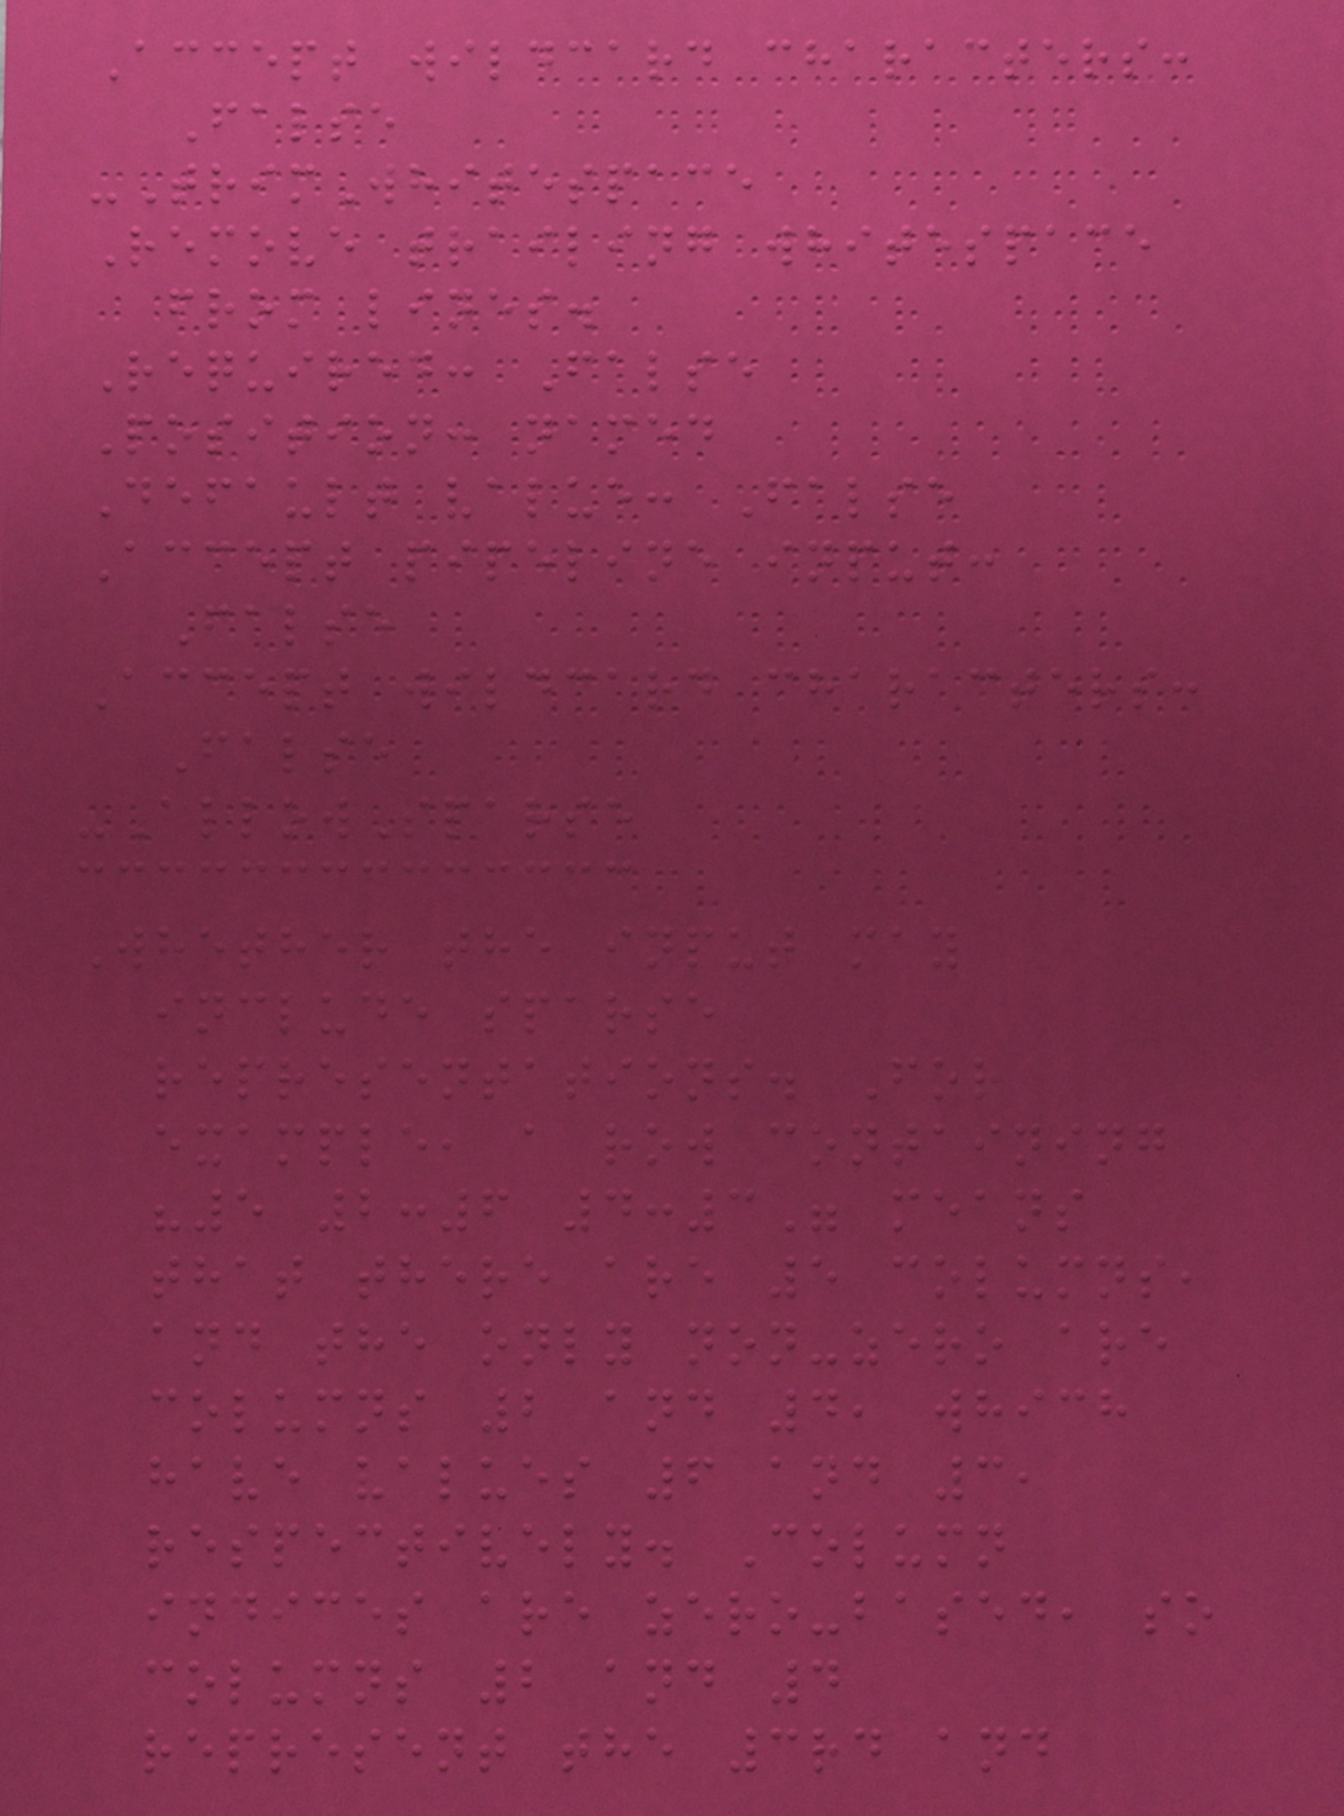Accept wildcard characters:
False
-TrimWhitespace
Remove trailing whitespace
from lines.
Required: False
Position: named
Default value: False
Accept pipeline input:
False
Accept wildcard characters:
False
-AllowSparse
Whether the input may
include sparse
representations. For
example, a row containing
"5 2:6 4:3" means
that there are 5 columns,
and the only non-zero are
columns 2 and 4, which
have values 6 and 3,
respectively. Column
indices are zero-based, so
columns 2 and 4
represent the 3rd and
